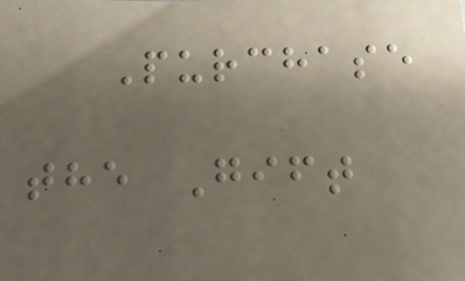Purchase
the Gift
